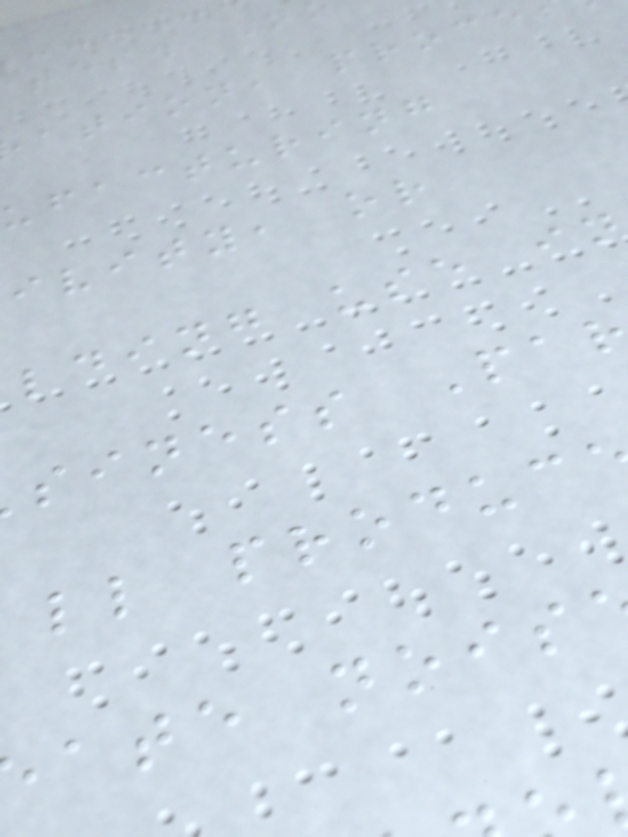tes. N
ation, proce
ufacturing
ivity, or
lding use in
siness Pa
ll produc
ate nois
